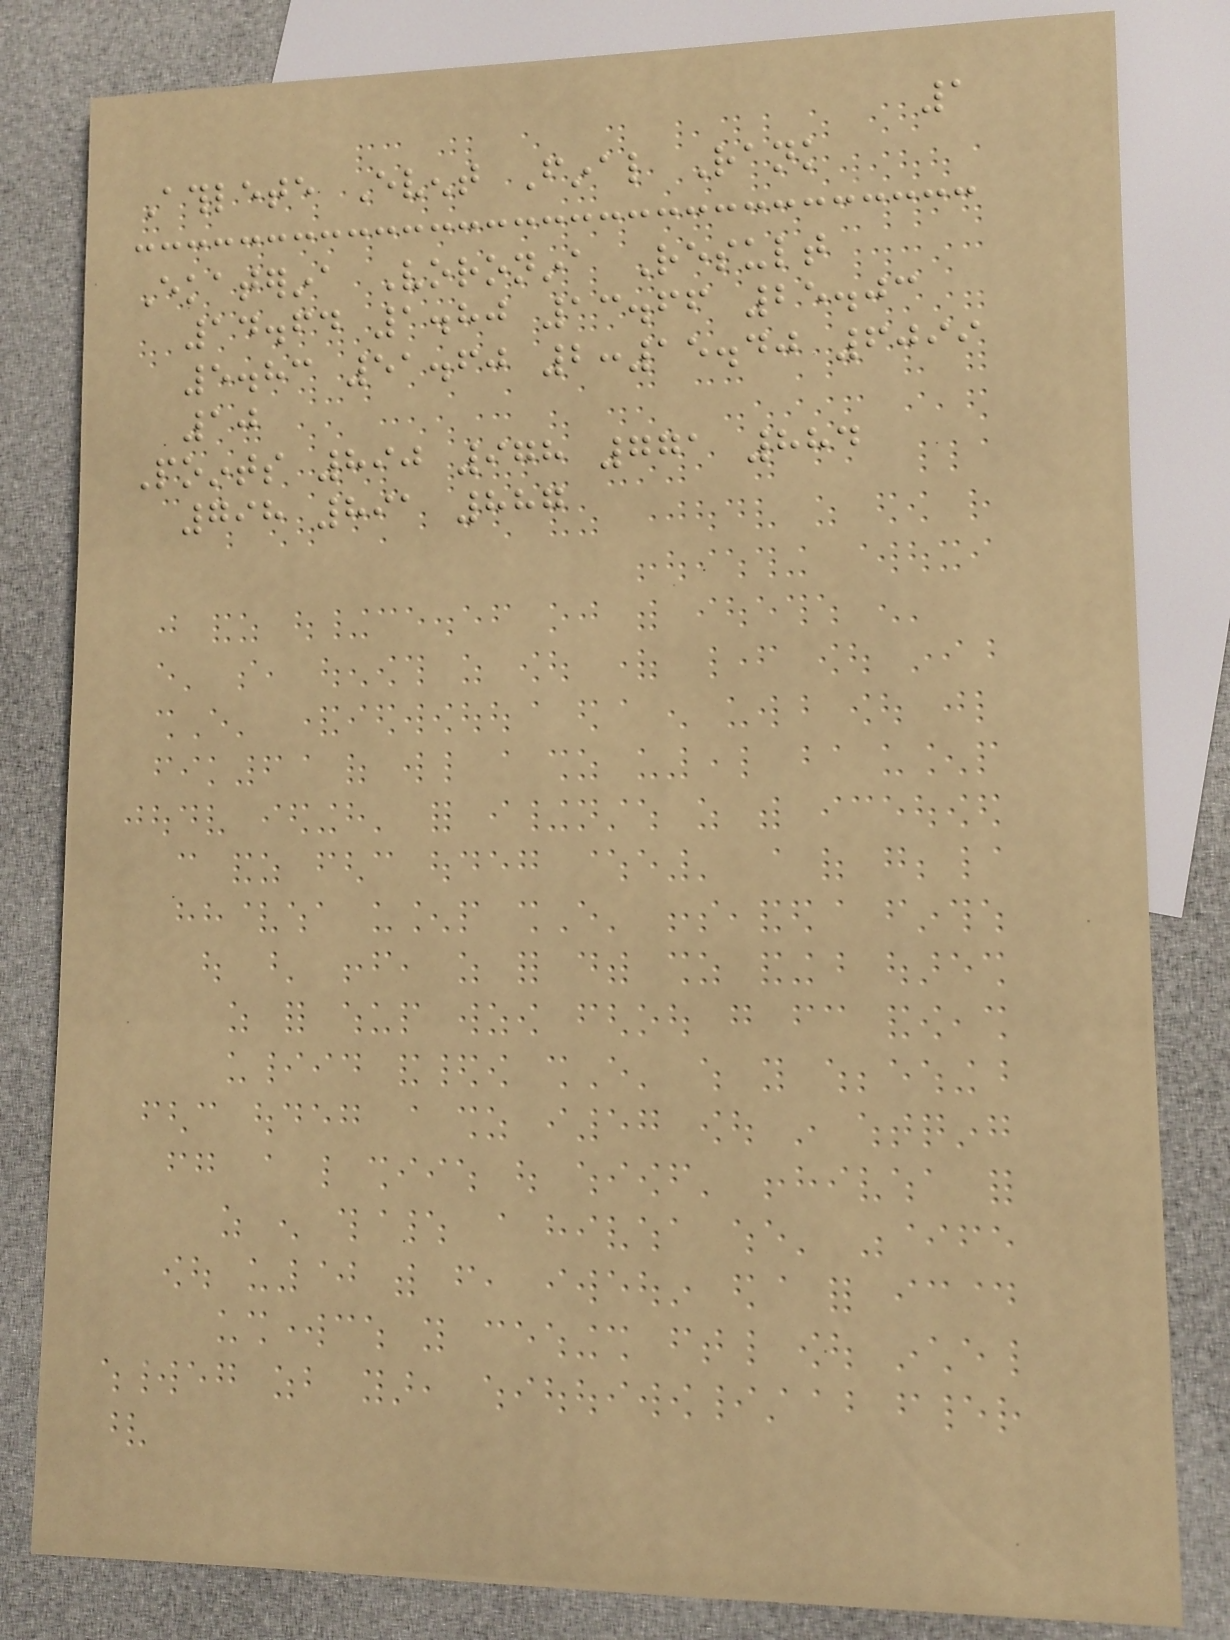1
Athlete Event Final Rank
Ekaterina Voronina Result
14.64 1.80 13.66 25.03
5.83 51.60 2:15.40 6099
10
Points 890 978 771 884
798 891 887
